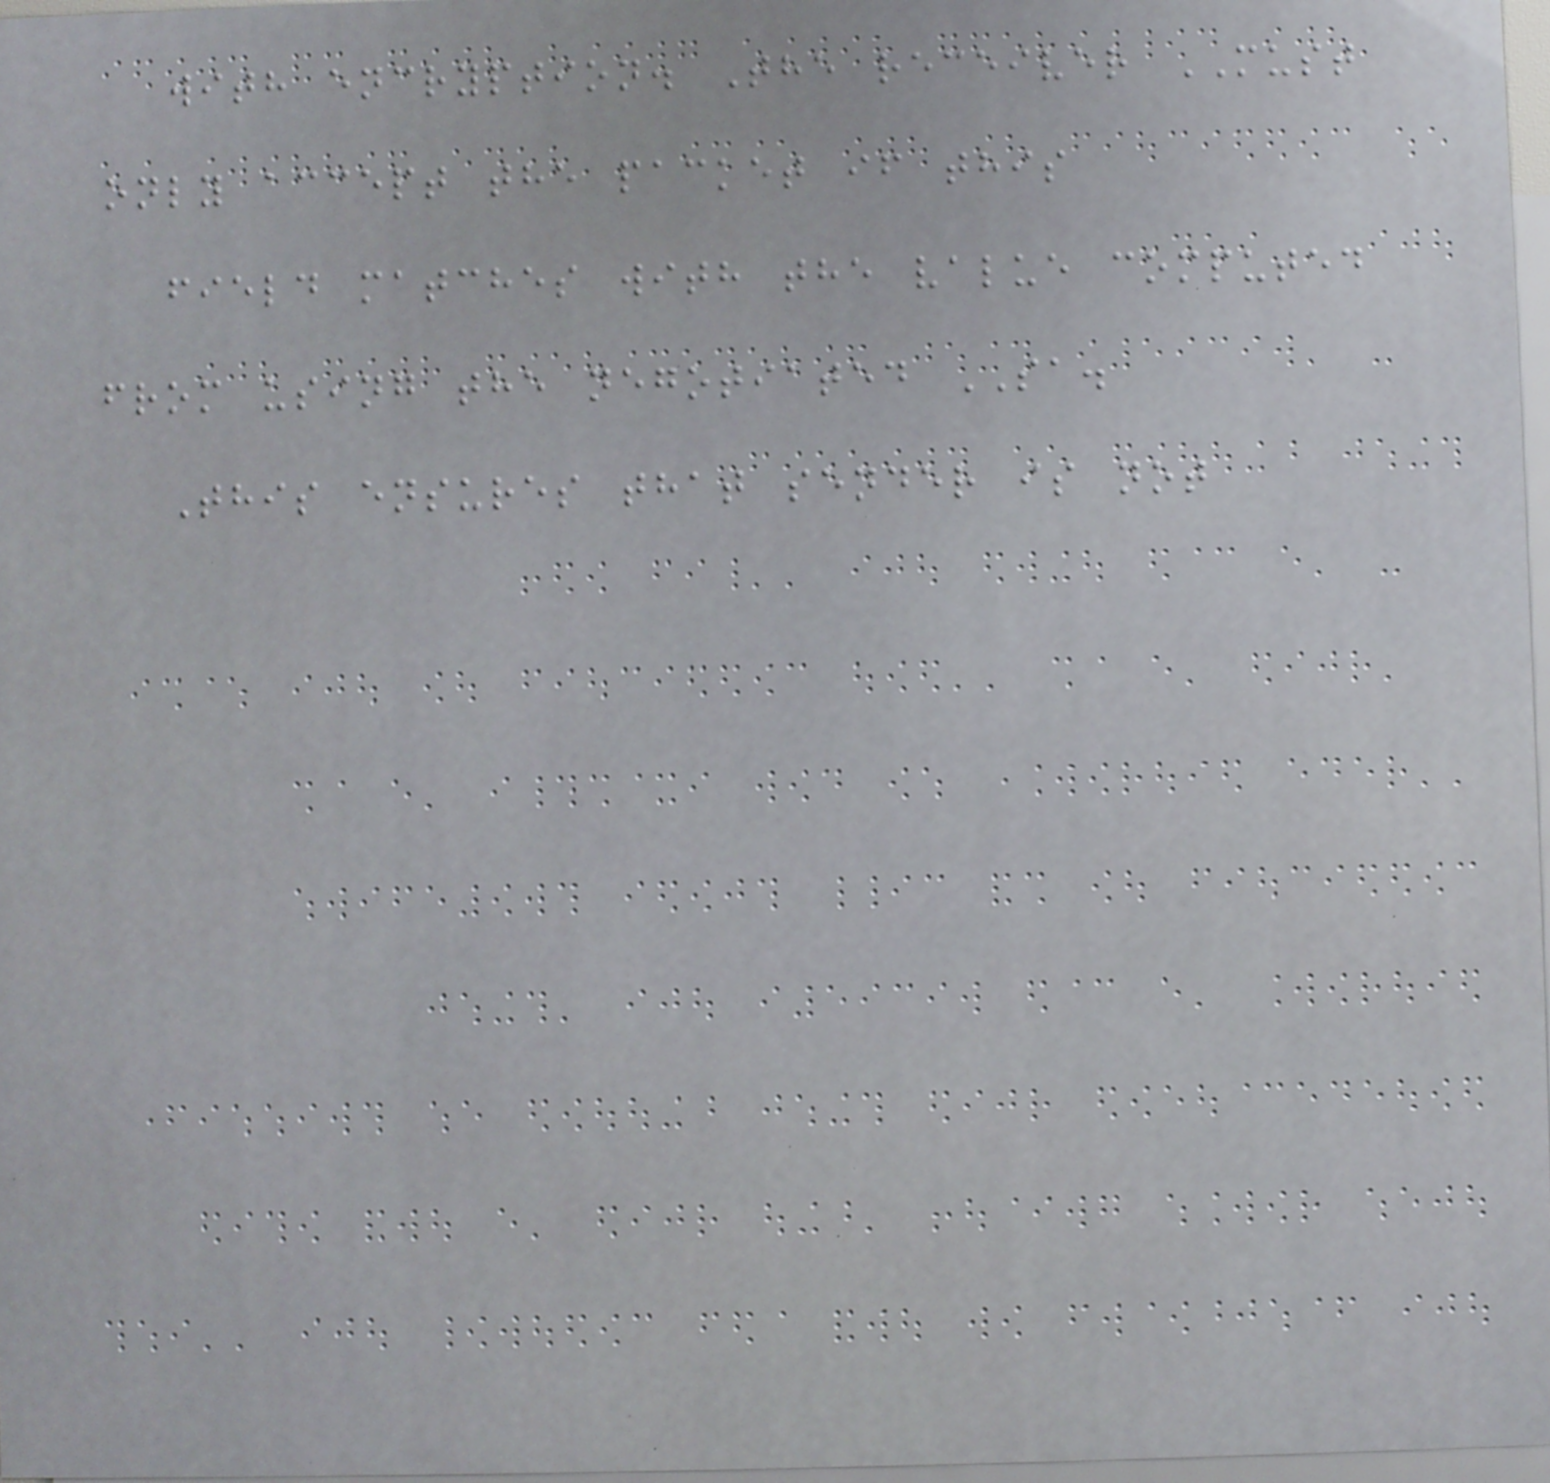with encryption. The receiver MUST
only accept the packet if this
field matches with the value computed
from using the negotiated SA.
This ensures that sender is not
